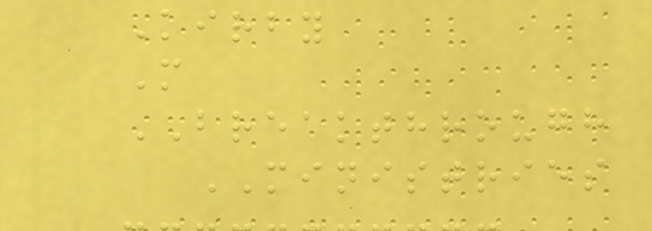Kirby
M
BREAKTHROUGH
MINISTRIES
